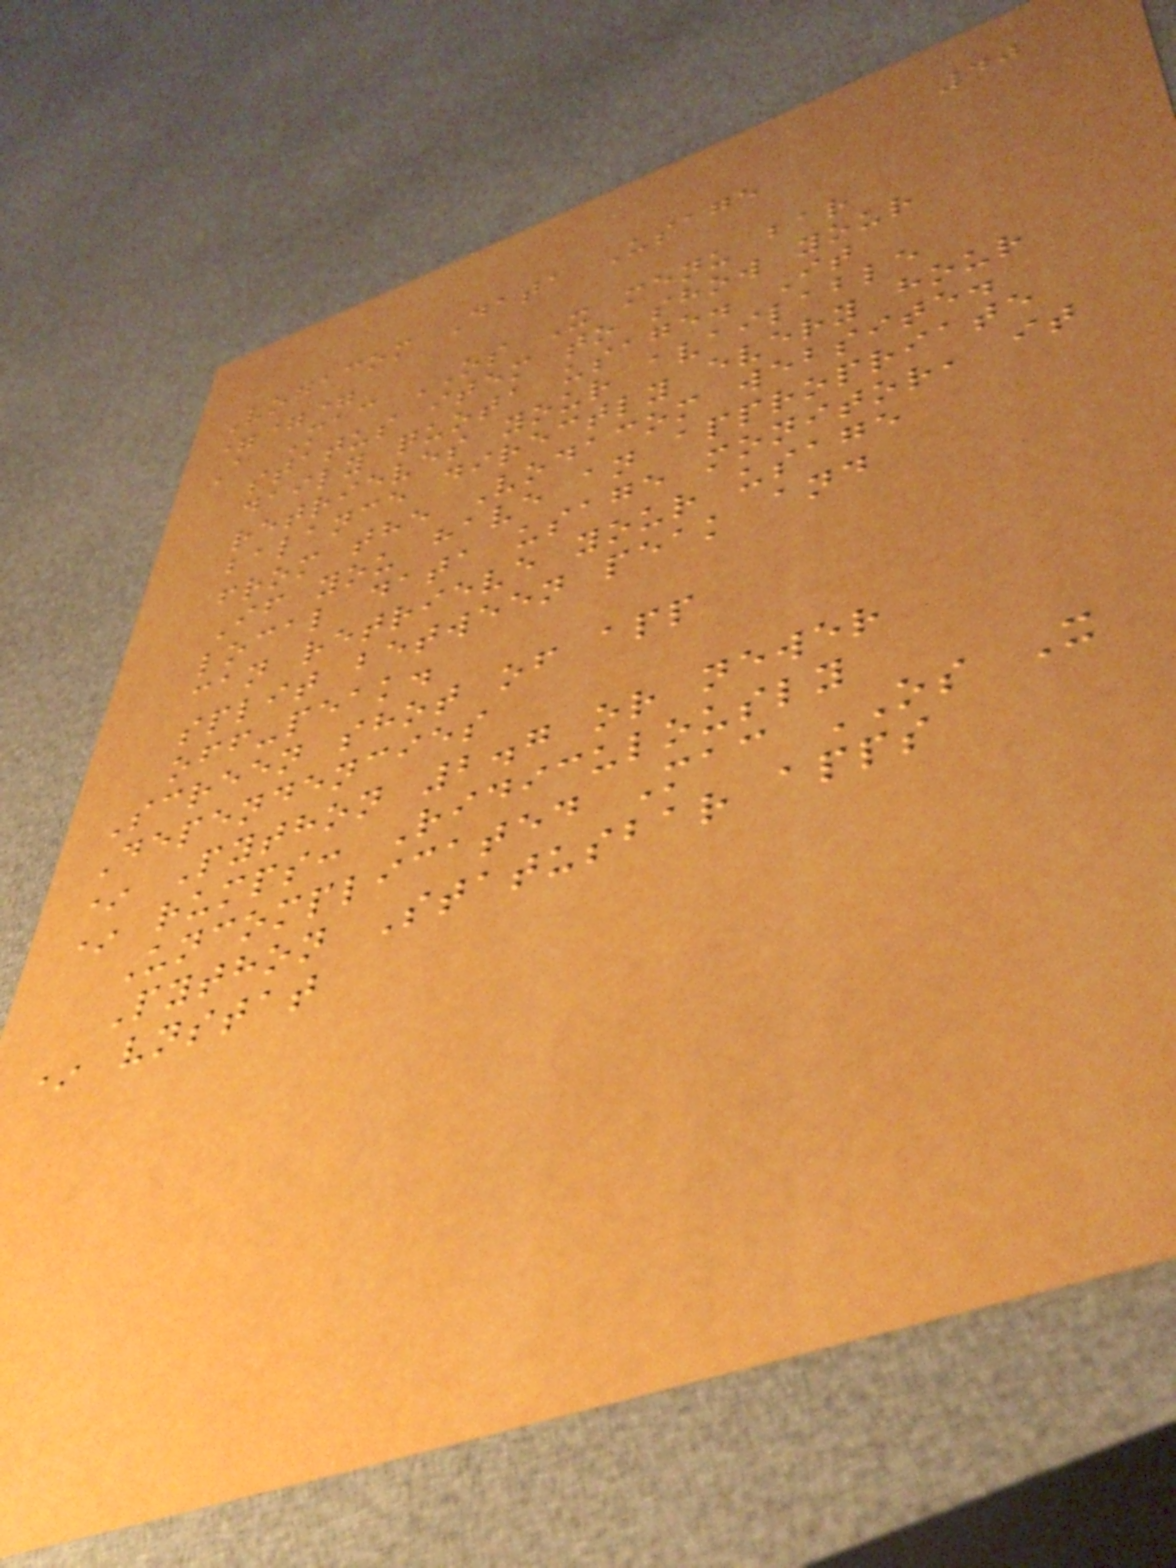40
Vodacom Data Usage
===
A Mac OS X menu bar
status item to show your
daily quota usage. It
retrieves your available
balance directly every hour
from the Vodacom website.
If you have an appropriate
local data usage monitor, it
can retrieve your usage
split between peak and
off-peak.
Screen shot of app
Dependencies
* Python 2.7 or newer
* rumps: Ridiculously
Uncomplicated Mac OS X
Python Statusbar apps
* vnstat
